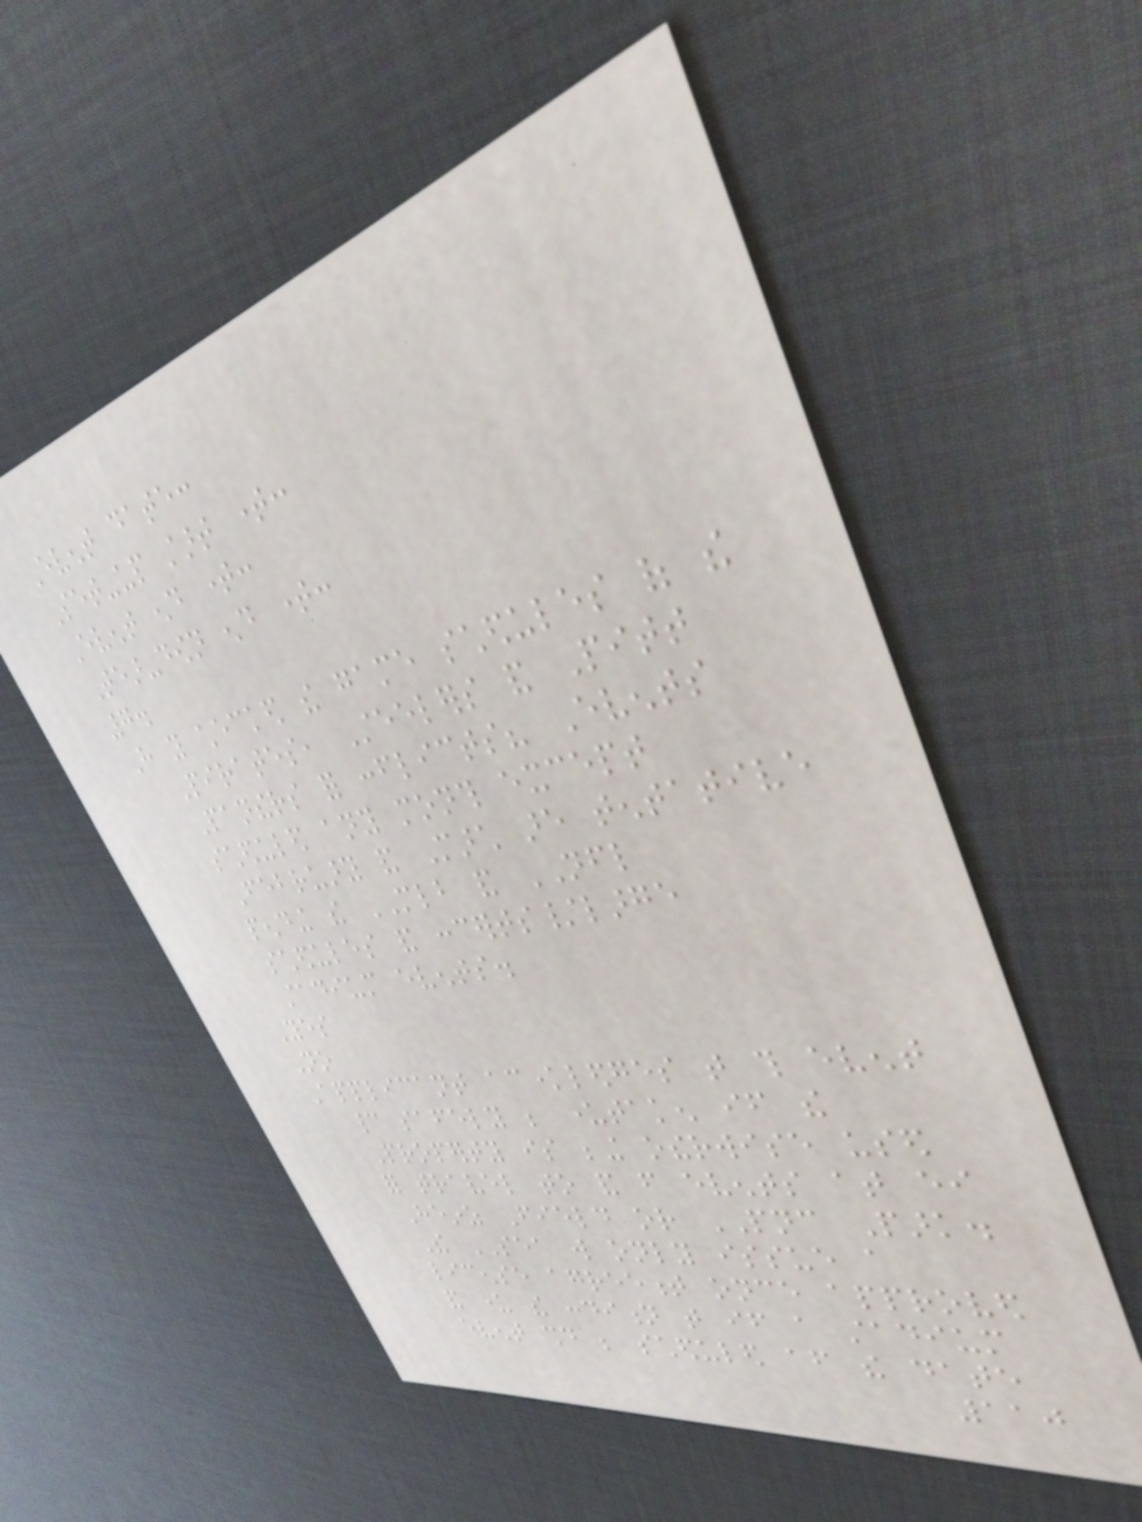Event date:
Set-up start time:
Event end time:
Tear-down end time:
7.
Have you checked the game schedules of the
Pirates, Steelers and Pitt
Panthers for conflicts? Events
scheduled any month except
February and March are tentative
pending the MLB and NFL
schedules and concerts/large
stadium events.
Yes
No
Applicant acknowledges that this event
cannot safely be undertaken if the
Property is being otherwise used
for travel to and from events at either
Heinz Field or PNC Park.
The SEA will only issue a
license agreement once approved
and under the condition that if a stadium
event should be scheduled after the date
110
